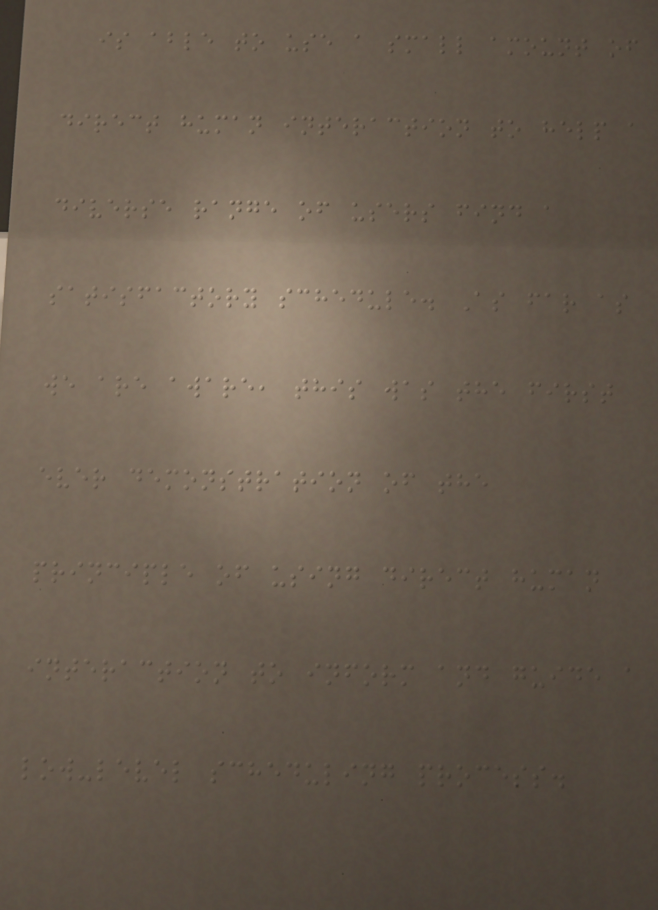is able to use a small amount of
direct human interaction to help a
diverse range of users find a
satisfactory schedule. As far as
we are aware, this was the first
ever demonstration of the
principle of using direct human
interaction to inform and guide a
low-level scheduling process.
